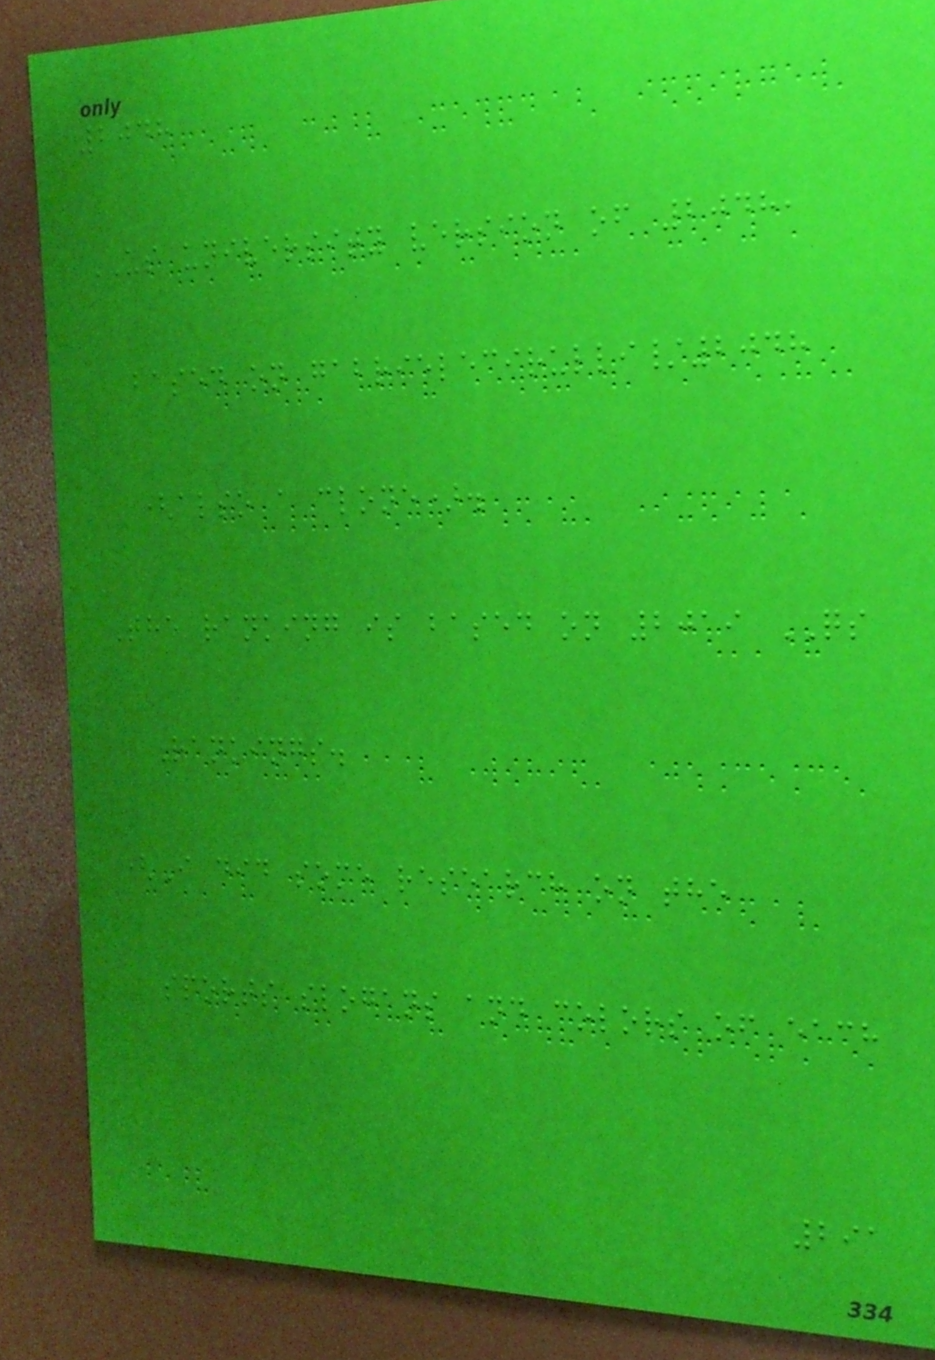2048
US university version of 2048,
based on gabrielecirulli/2048
(also a clone).
The ranking is based on 2019 QS
Rankings.
(I did some research on the
sports slogans and colors of each
291
